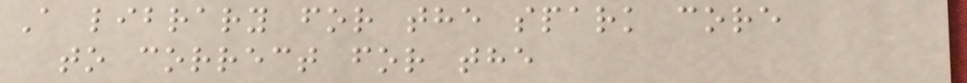A library for the spark core
to correct for the
